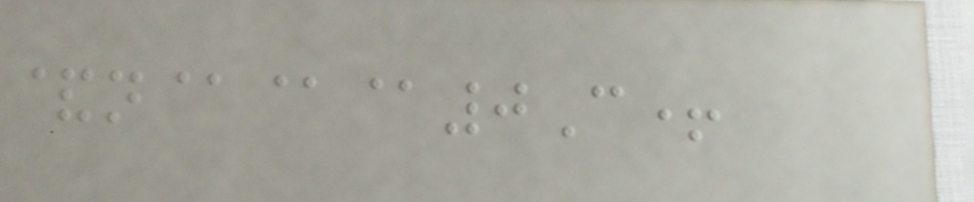&n@@@0C+
